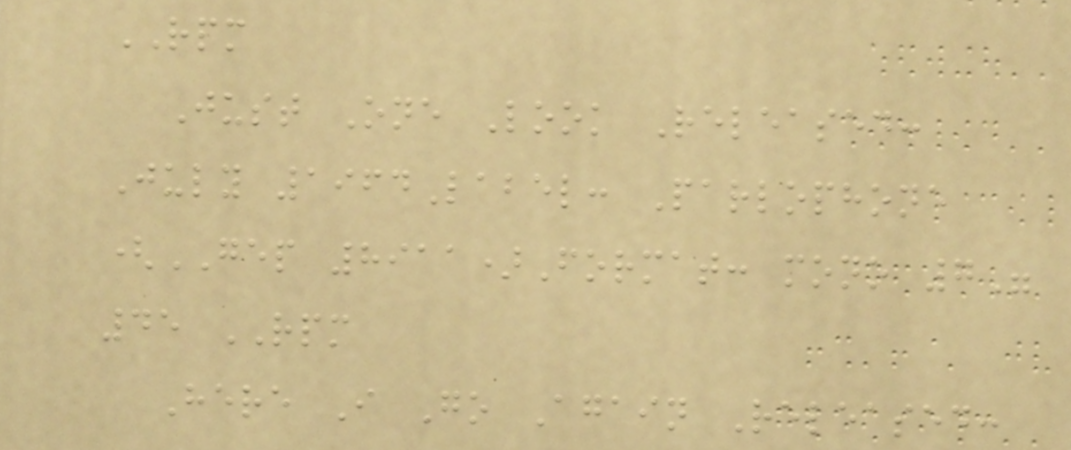RPM
Just One Look Released:
July 1964Label: Parlophone
(GEP 8911)Format: mono 7"
45 RPM
Here I Go Again Released:
